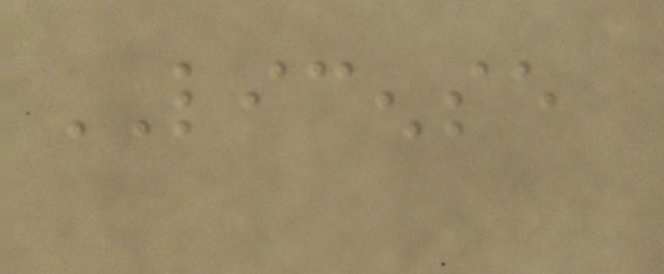LICENSE
